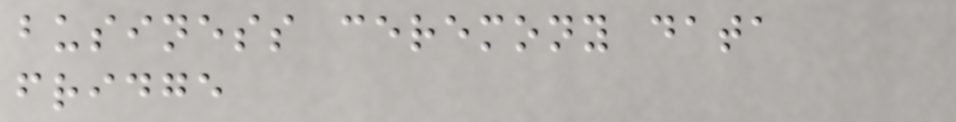business ceremony data
fridge
